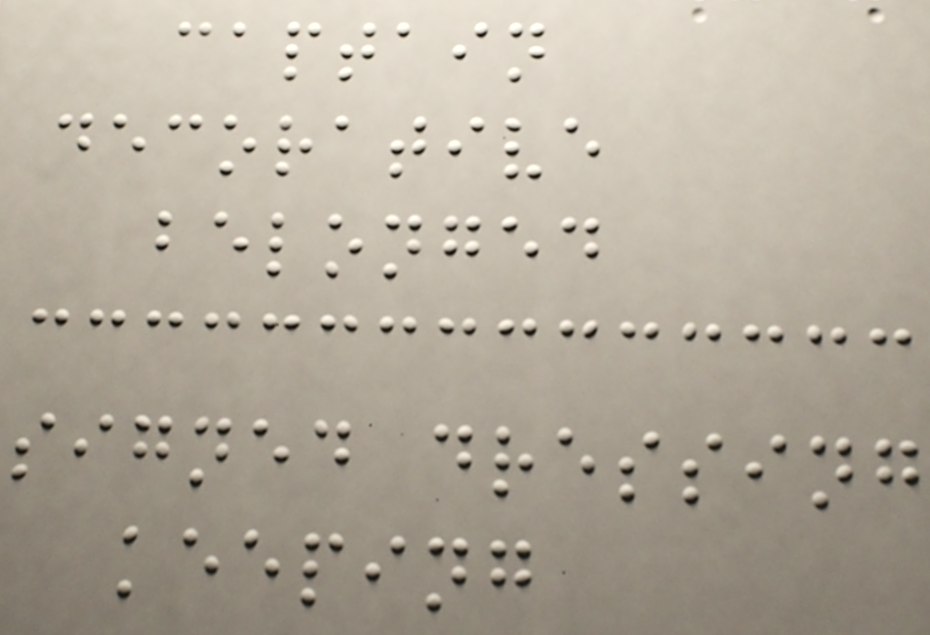captain
decorative
belonged
signed dressing
keeping
